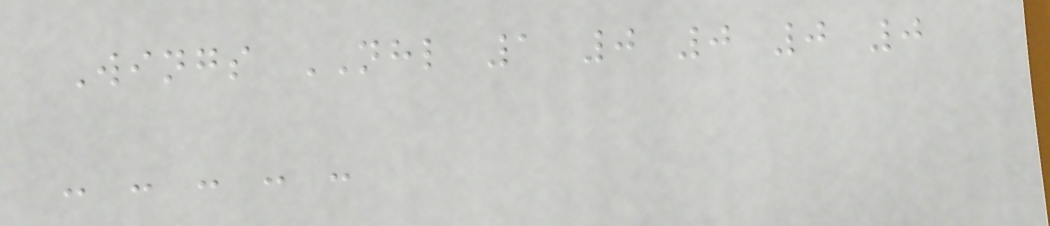Wings NHL 1 0 0 0 0
- - - - -
